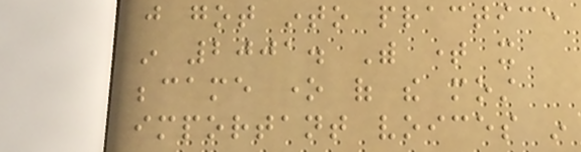just got into practice
in 2001. With time it
became one of the most
important voices in
